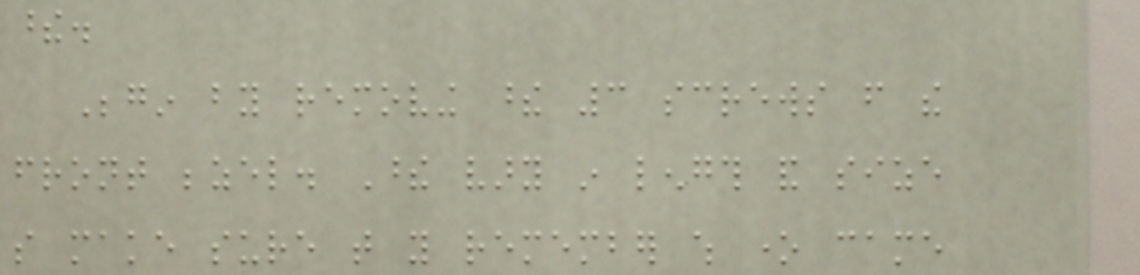these.
Begin by removing these 3 screws from the
front bezel. These vary in length and size
so make sure that you remember which one came
